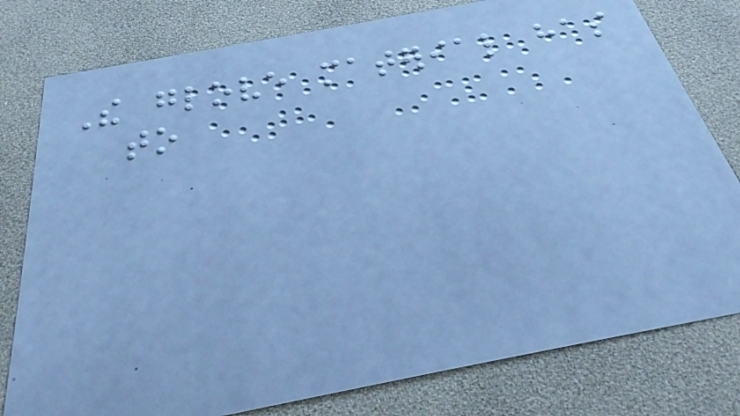The glove material has
to
